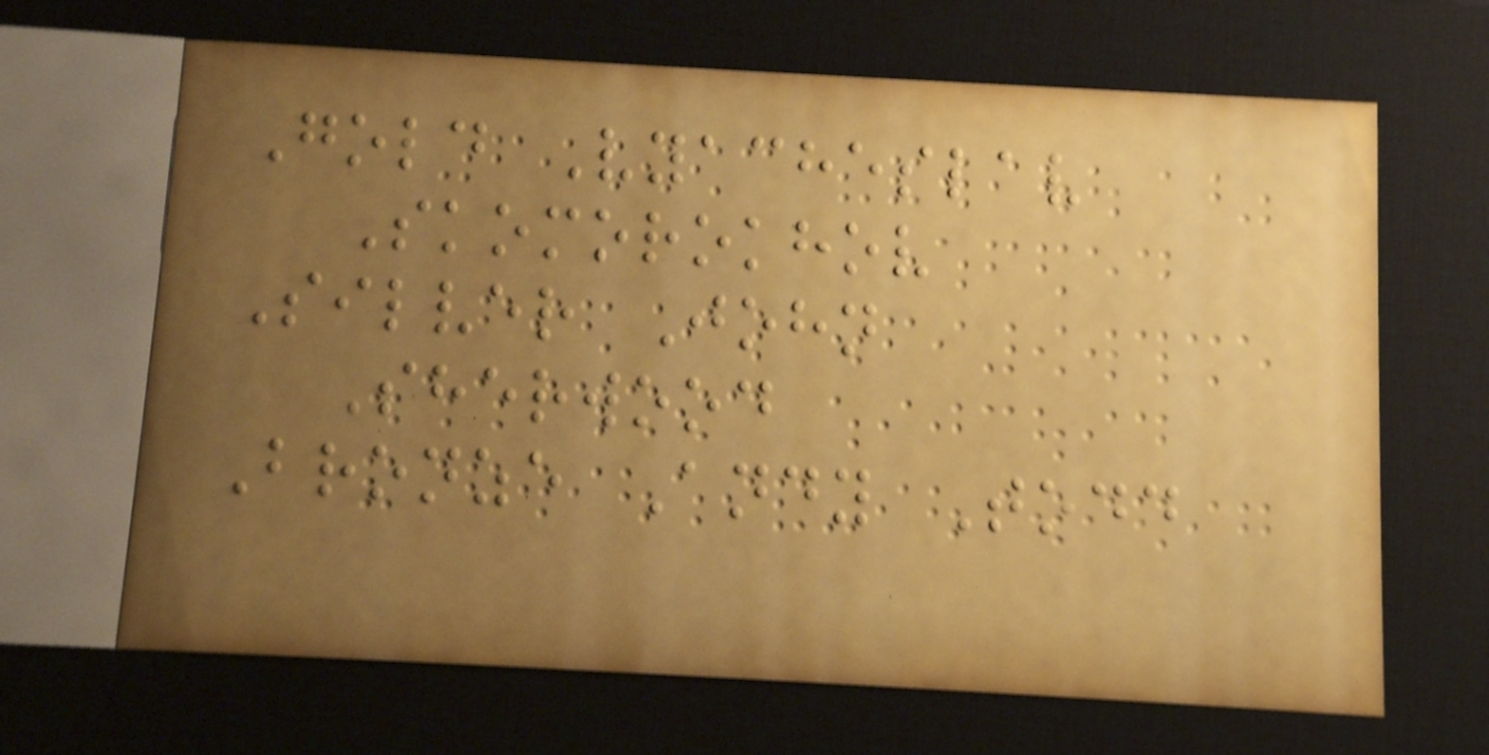Gold Vyacheslav
Skomorokhov
Silver John
Sherwood
Bronze Andy Todd
